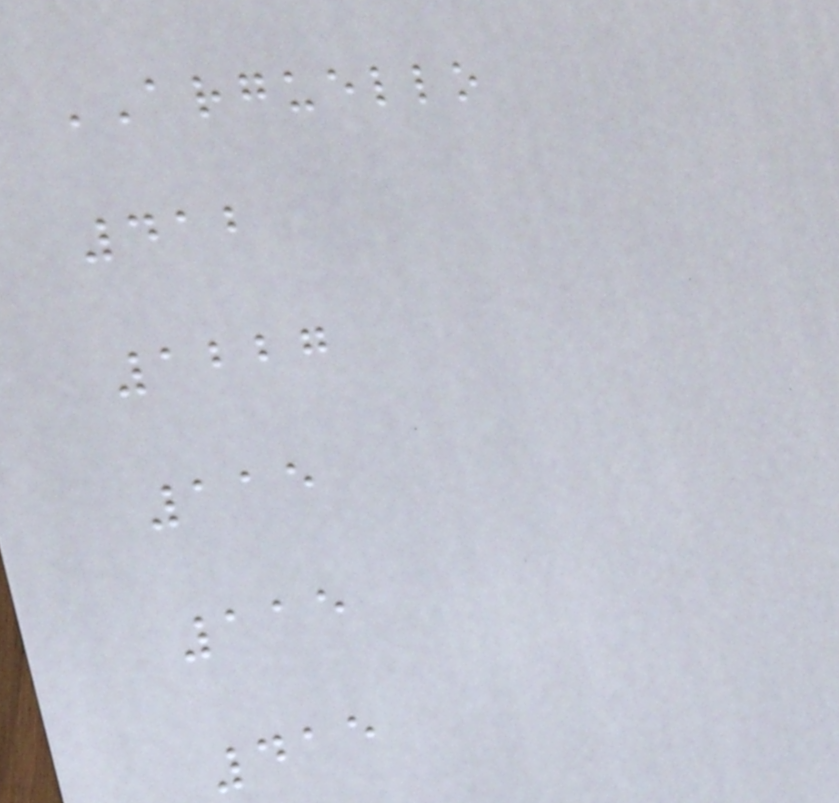ARGUELLO
412
1227
115
115
415
